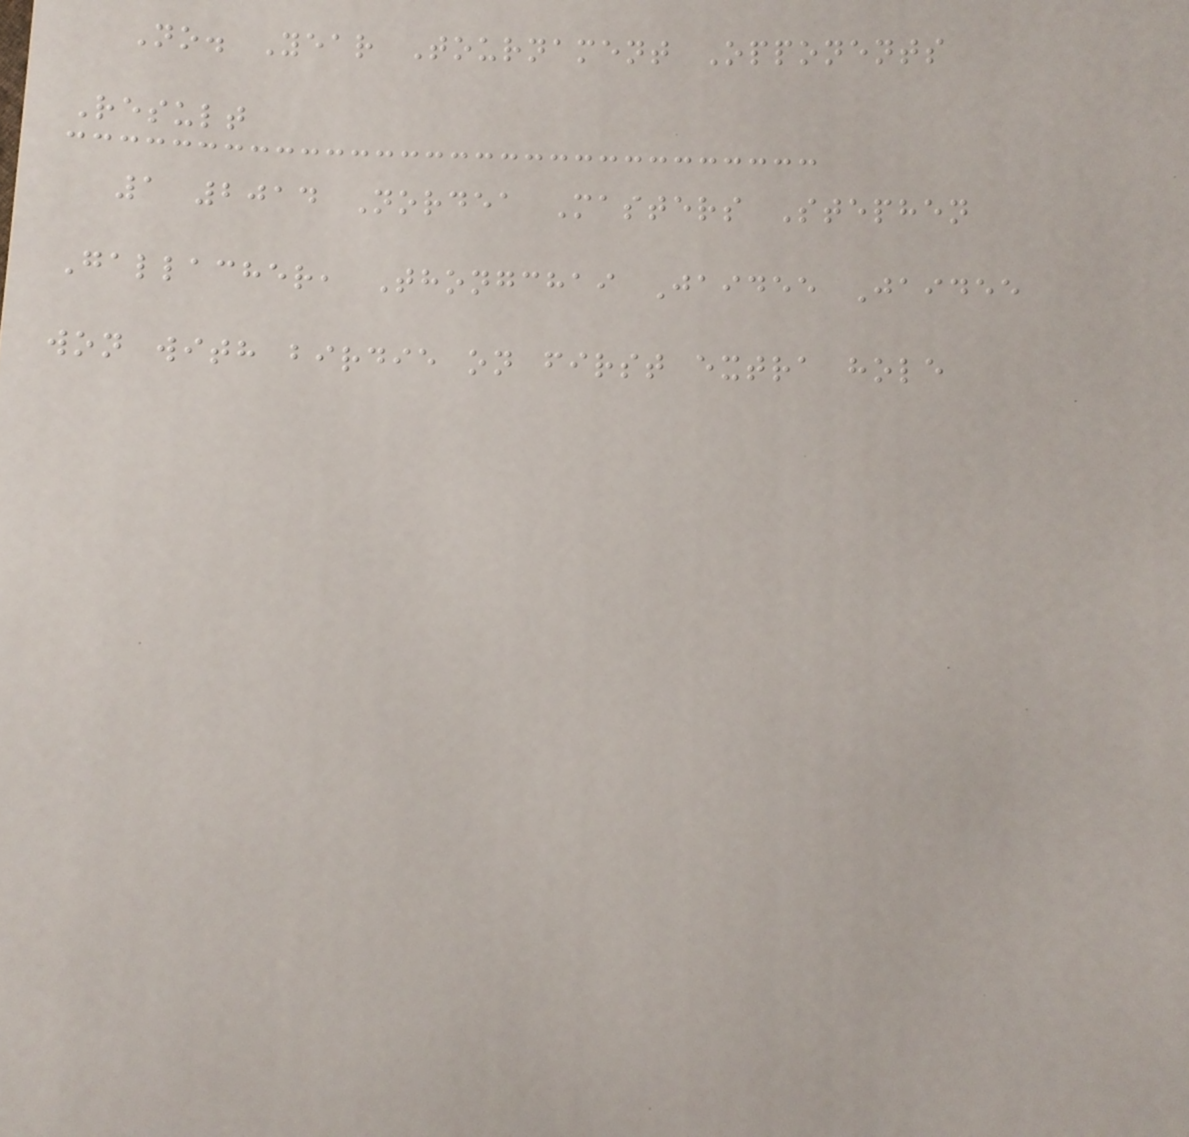No. Year Tournament Opponents
Result
1 2014 Nordea Masters Stephen
Gallacher, Thongchai Jaidee Jaidee
won with birdie on first extra hole
